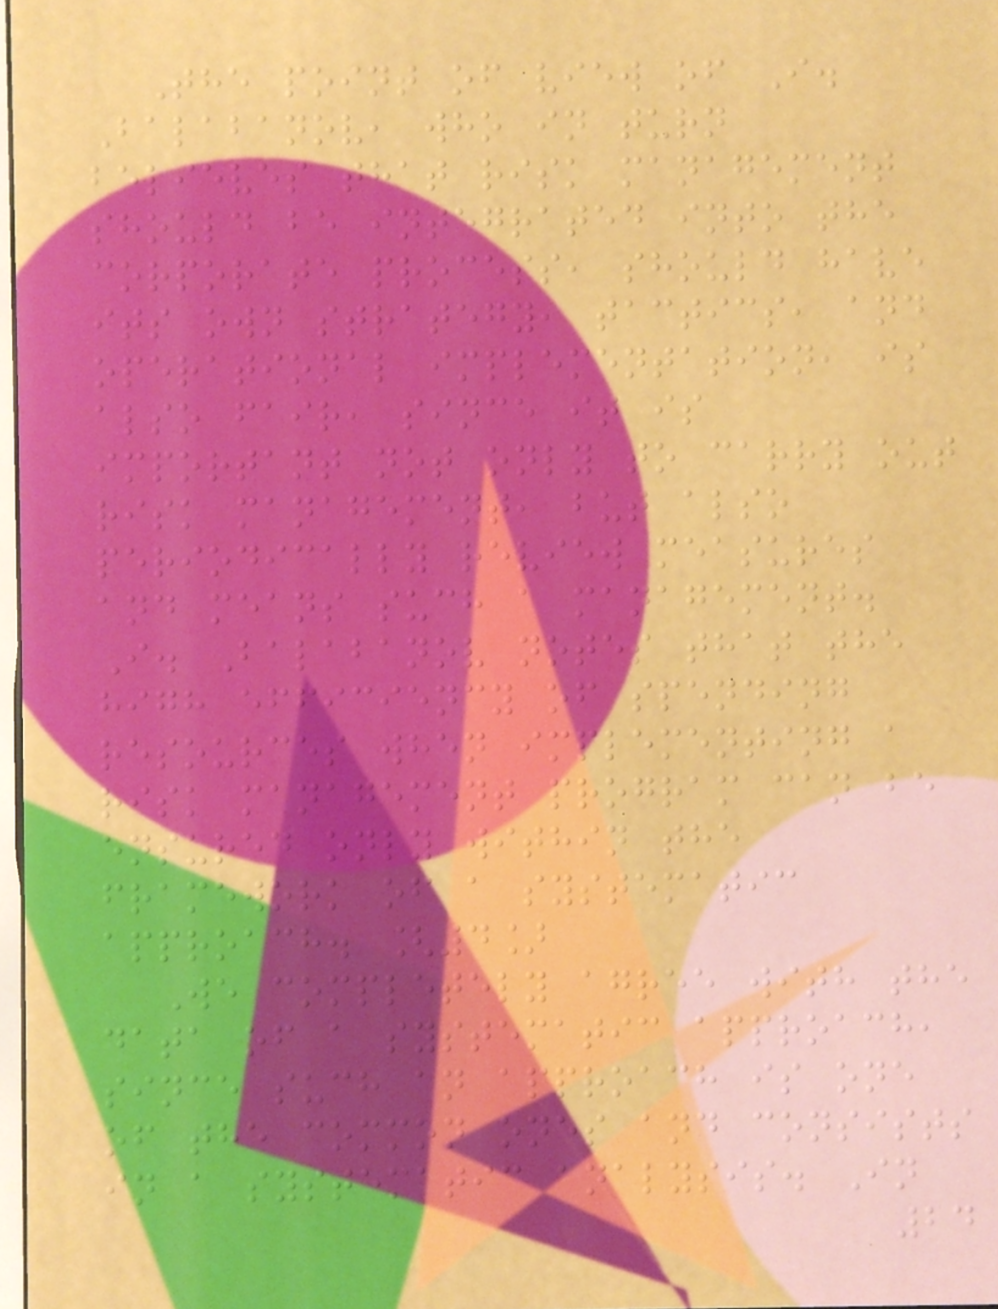The point of view of I.
Balabanov, who in turn
believes that risk management
should be integrated into the
corporate process, should have
its own strategy, tactics, and
operational implementation, is
also fair, since it is
important not only to carry out
risk management, but also
periodically review measures
and means such a management.
I. Balabanov notes that the
high efficiency of spending
resources when implementing a
risk management program can be
ensured only within the
framework of a systematic
approach. [4]
We completely agree with the
data of a systematic approach,
since such an approach is one
of the common ones and consists
in a systematic analysis. In
24
